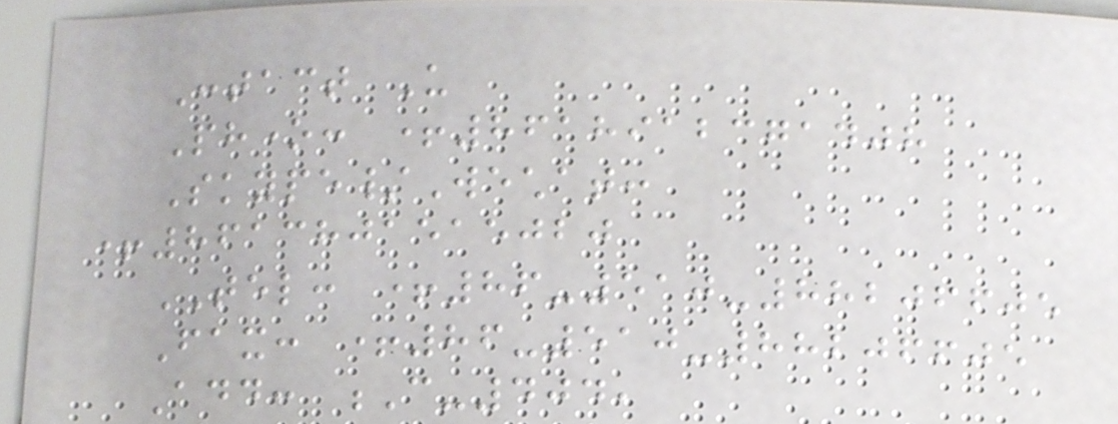Contact Us
Phone: +8618912371408
Skype/Wechat:
+8613801515020
TEL: +86-510-88206605
Fax: +86-510-88206605
Add: C-404,
